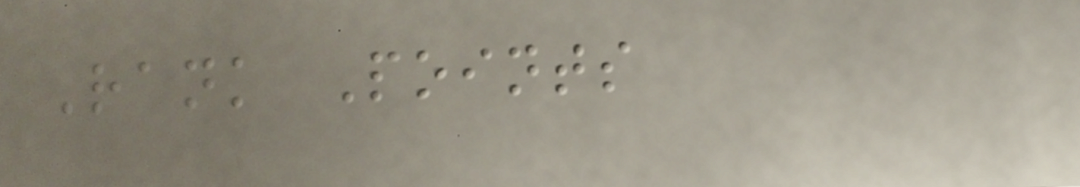Rank Points
